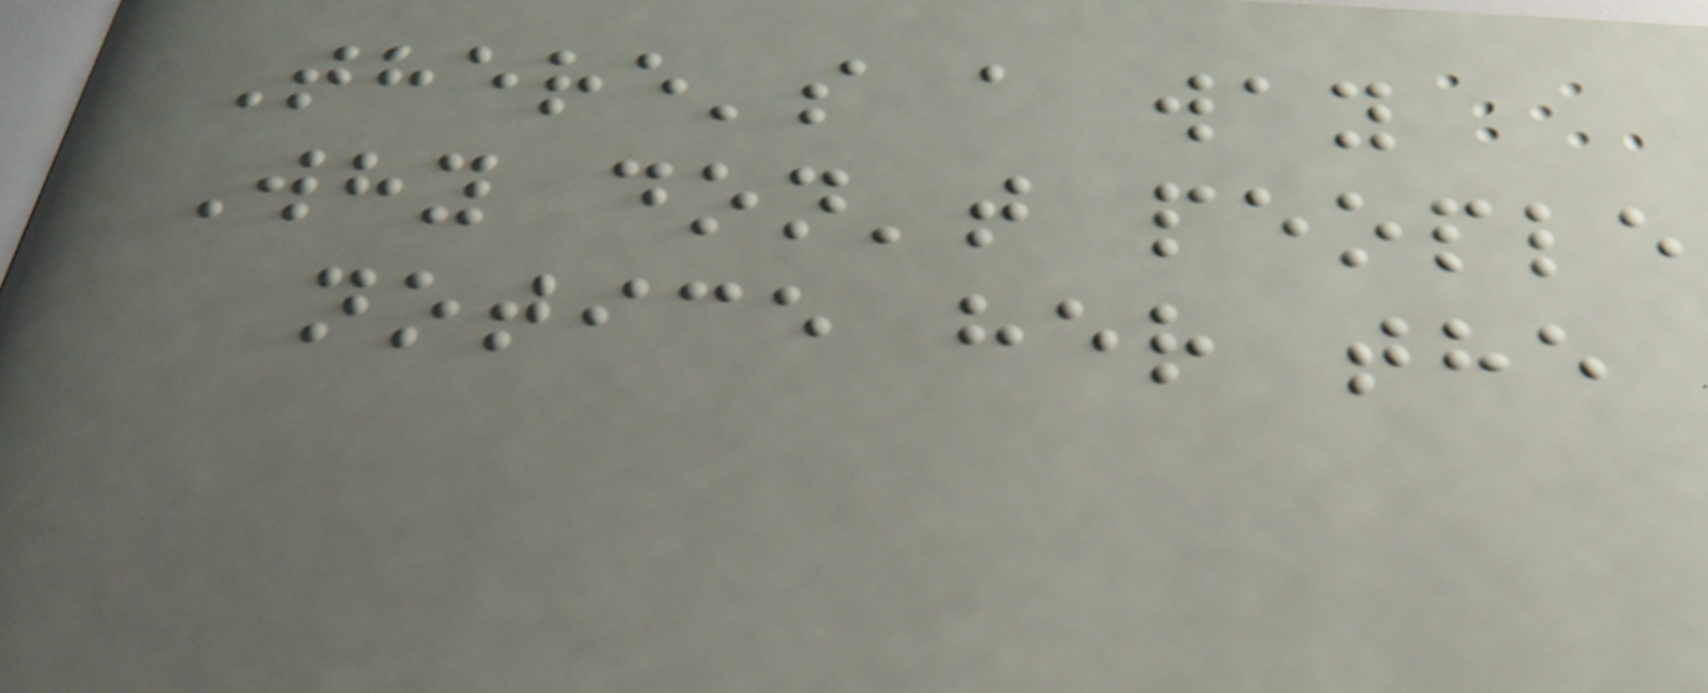There's a way
Why don't people
notice her the
